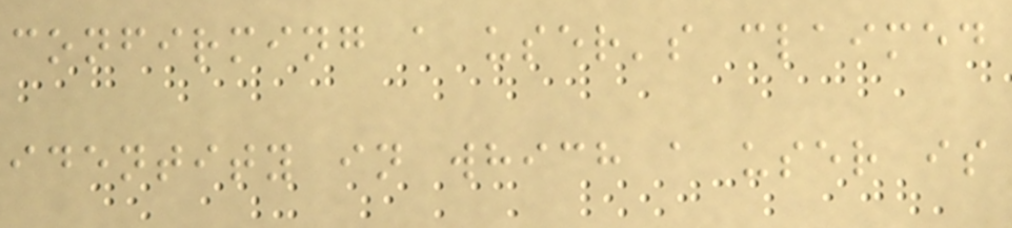confirming a user's claimed
identity in which a user is
